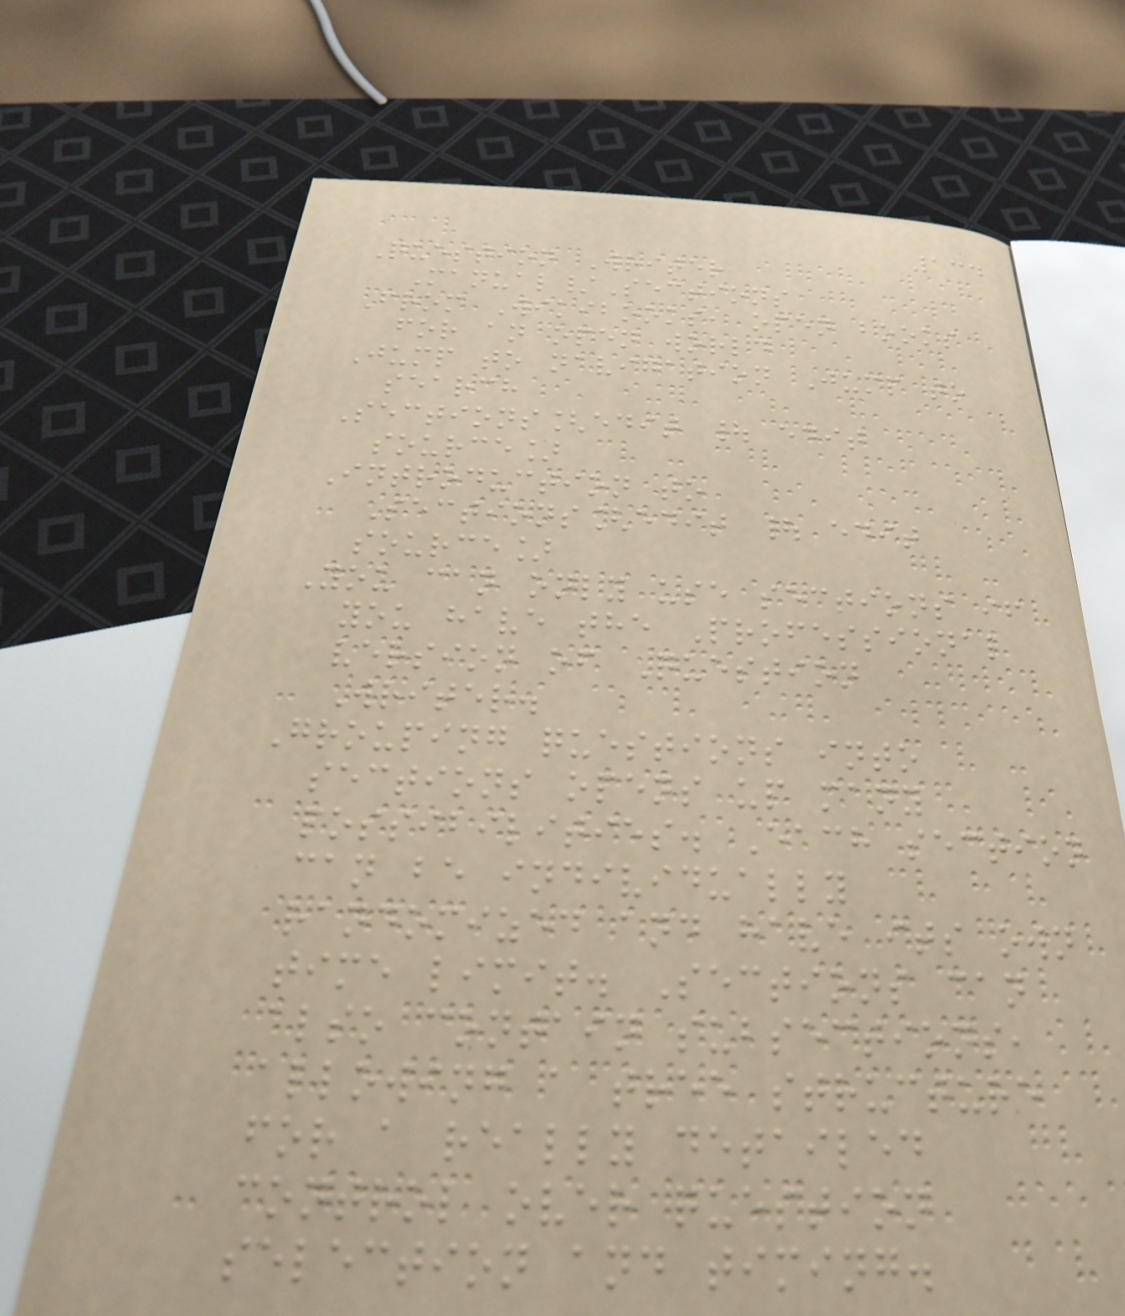134
Question Writer
Manual/Sections
From Wikibooks, open books
for an open world
Jump to navigation Jump to
search
Sections[edit | edit
source]
Introduction to
Sections[edit | edit
source]
You can only use sections if
you have the Professional
version of Question
Writer.
Grouping questions into
sections opens up many
possibilities. Each section
can be individually
randomized and have its own
time limit. Sections can
also contain subsections,
allowing a tree structure
for a really detailed
control over question
selection and timing.
